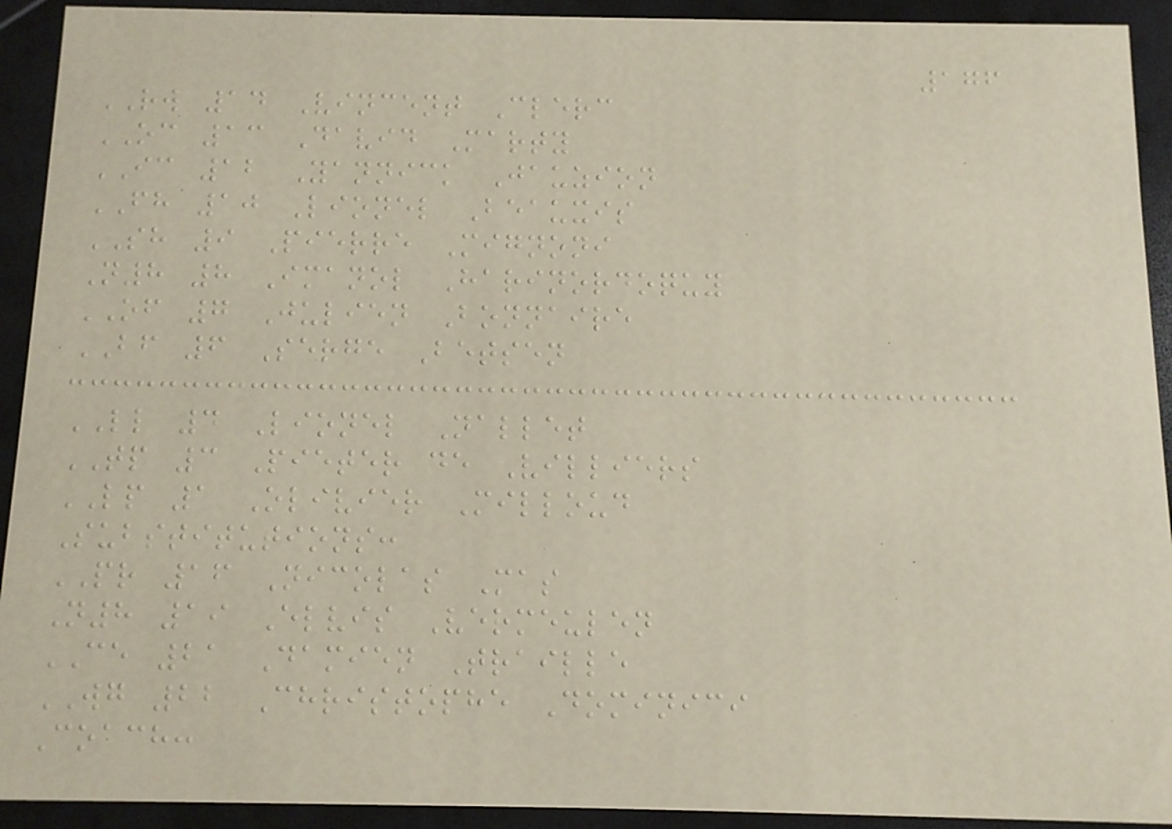176
RW 14 Vincent Clerc
OC 13 David Marty
IC 12 Yannick Jauzion
FH 10 Lionel Beauxis
SH 9 Pierre Mignoni
N8 8 Imanol Harinordoquy
OF 7 Julien Bonnaire
BF 6 Serge Betsen
LL 4 Lionel Nallet
TP 3 Pieter de Villiers
LP 1 Olivier Milloud
Substitutions:
PR 16 Nicolas Mas
N8 19 Elvis Vermeulen
CE 21 Damien Traille
WG 22 Christophe Dominici
Coach:
